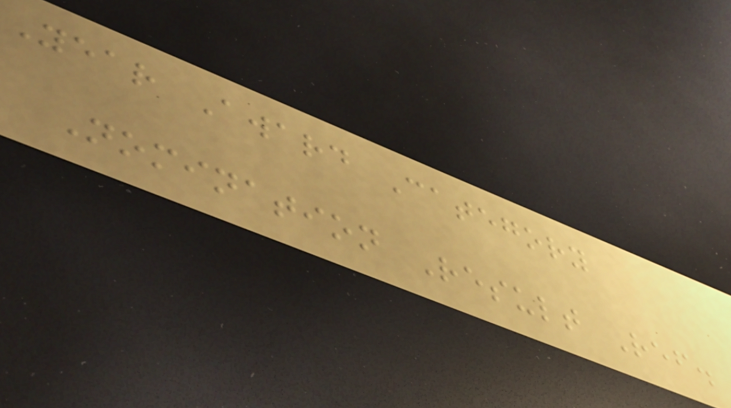Year Award Category
Nomination Result Ref.
